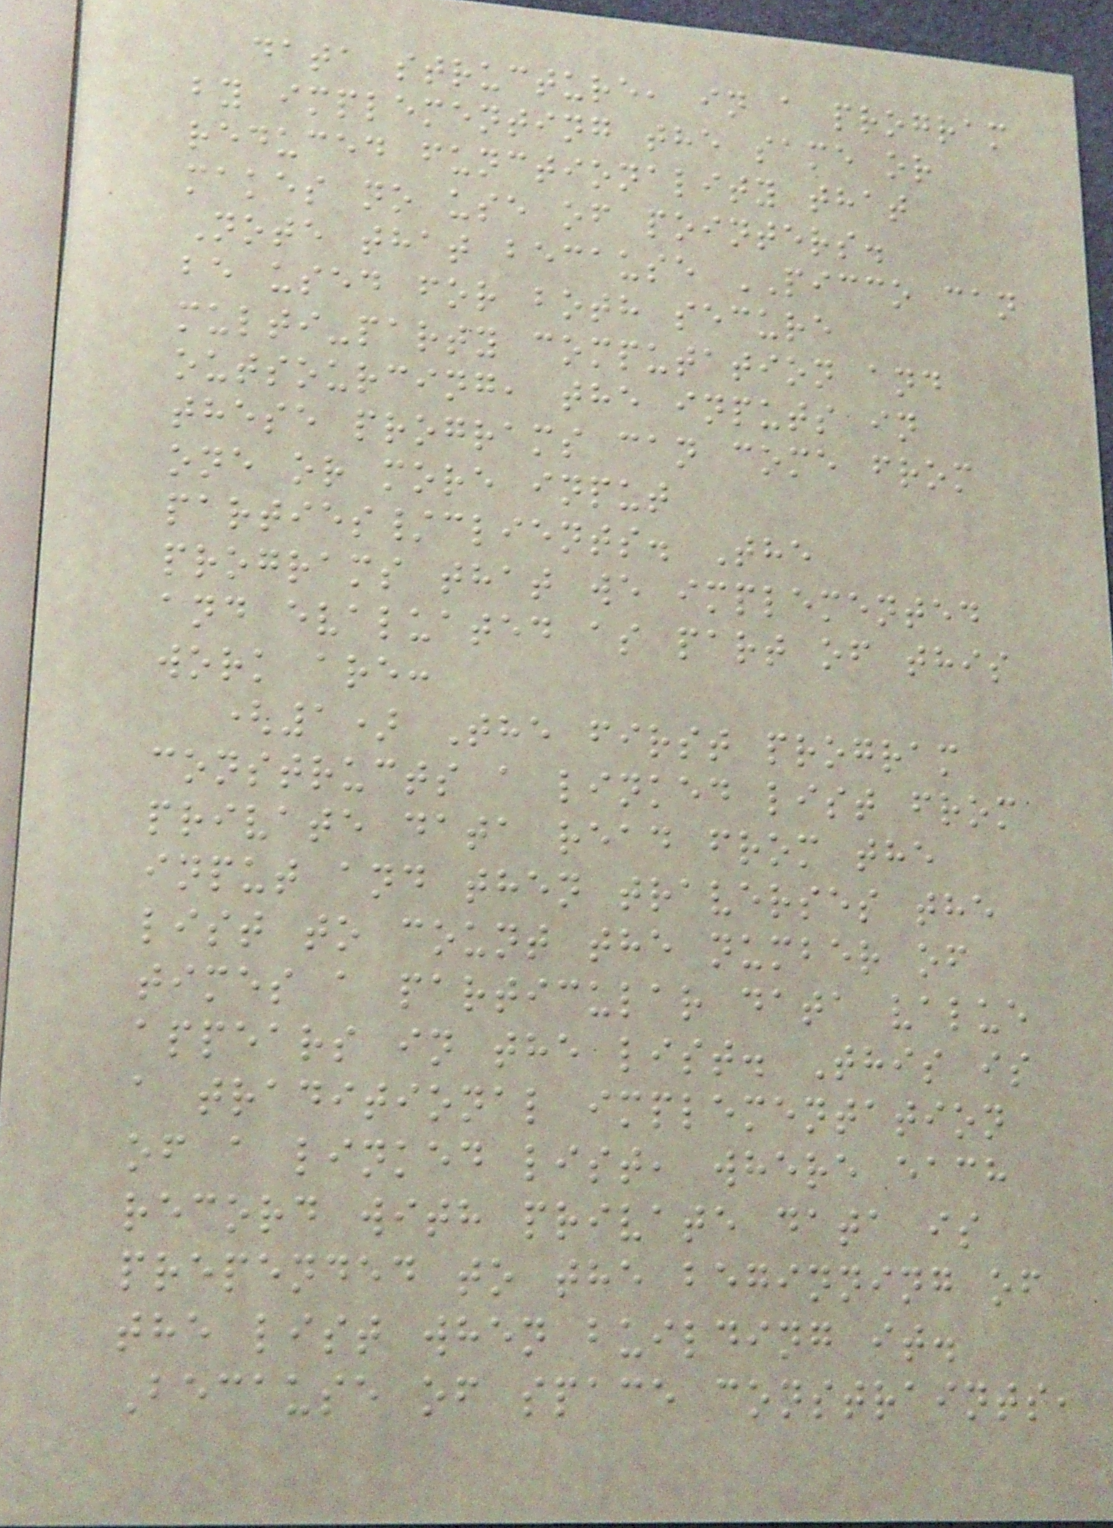data structure, in a program
by implementing the same or
reduced functionality that
makes no use of pointers.
Note that because PICCO can
be used for both secure
multi-party computation and
outsourcing, the inputs in
these programs can come from
one or more input
parties/clients. The
programs that we implemented
and evaluated as part of this
work are:
(1) The first program
constructs a linked list from
private data read from the
input and then traverses the
list to count the number of
times a particular data value
appears in the list. This is
a traditional implementation
of a linked list, where each
record with private data is
prepended to the beginning of
the list when building it.
Because of space constraints,
